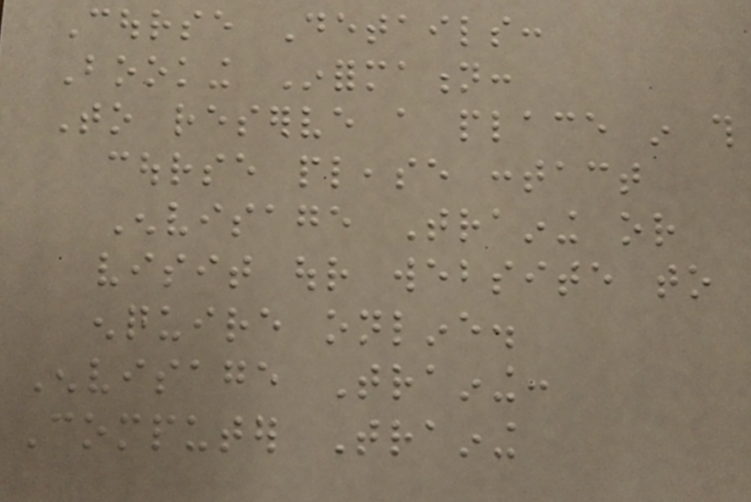Course Details:
Booking Information:
To reserve a place in this
course please contact
Envisage Training or
visit our website to
enquire online.
Envisage Training:
Computer Training
